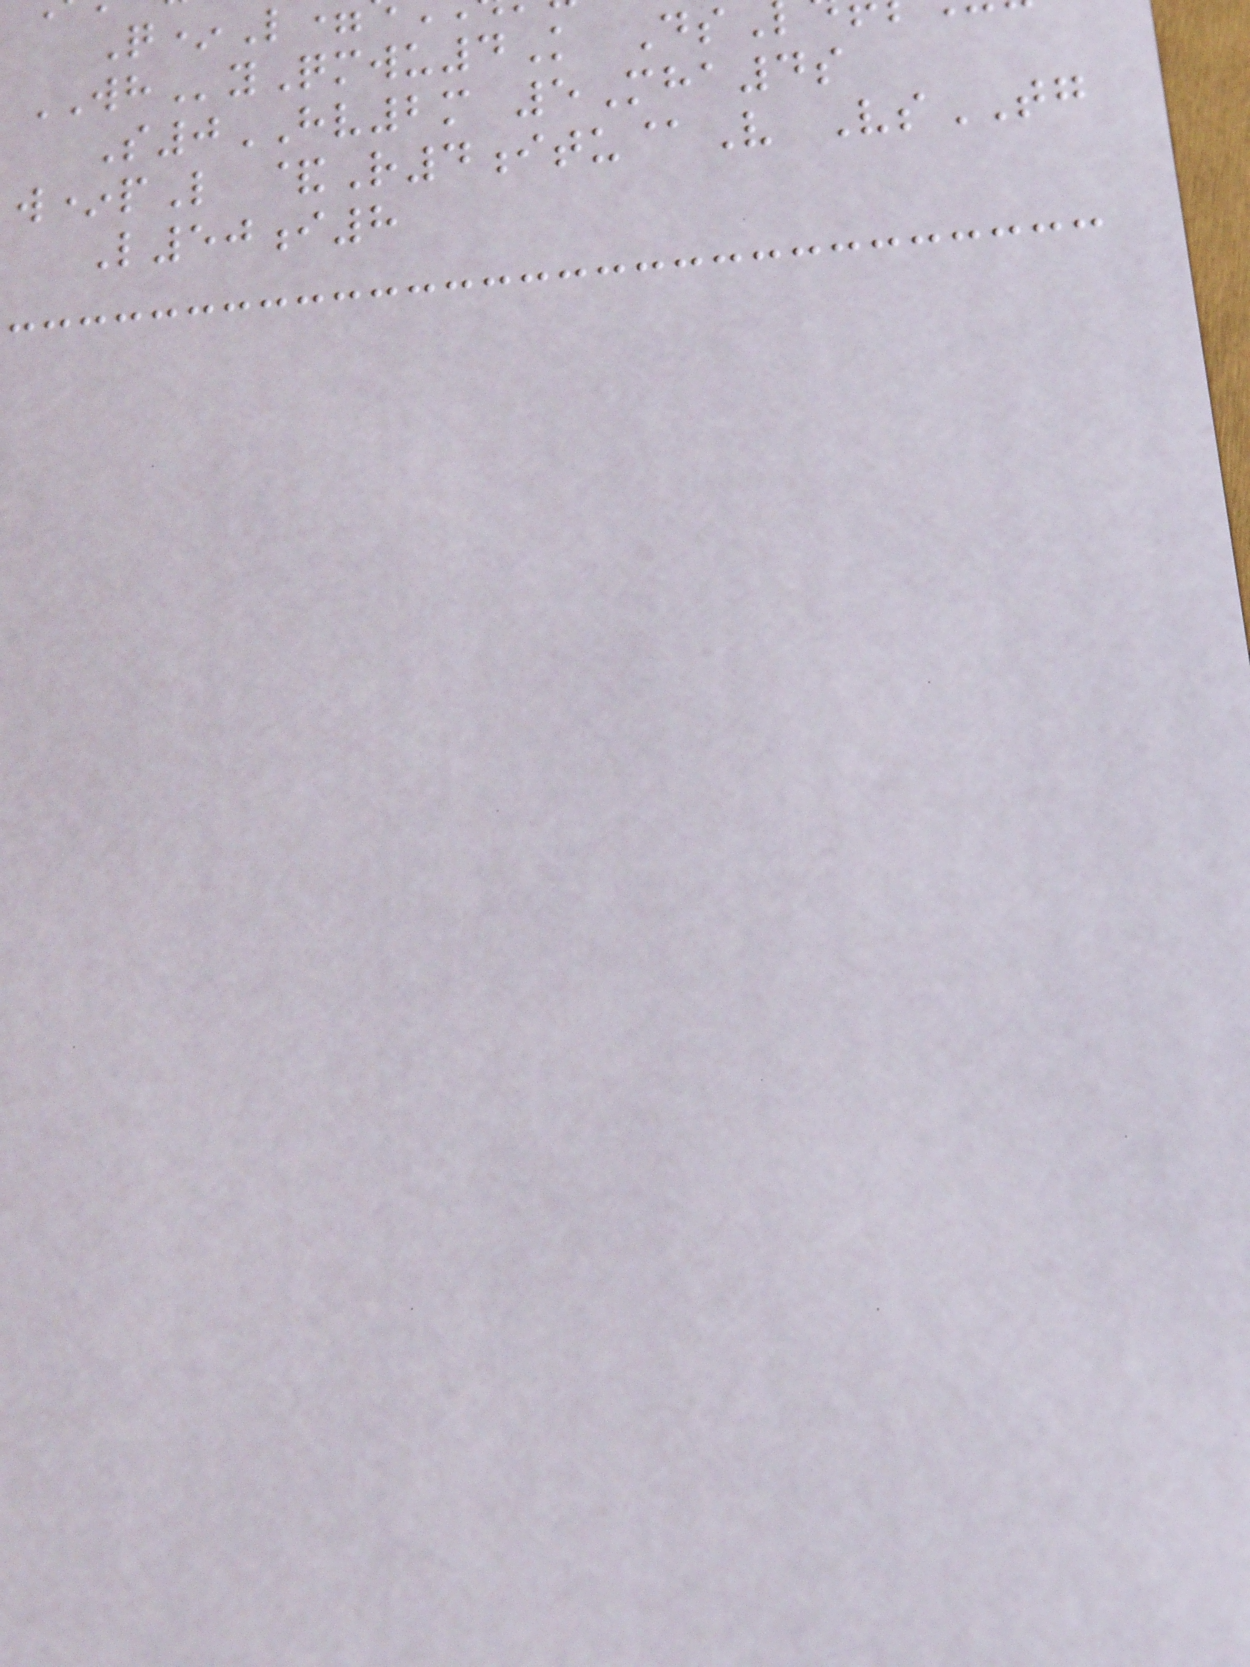Q*L
WHyQmwu4K Ds
S0HV2m 5Mha4s
w*pL &R4itu@V VsTG
L50i8
